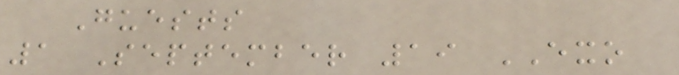Guests
1 September 19 EXO
